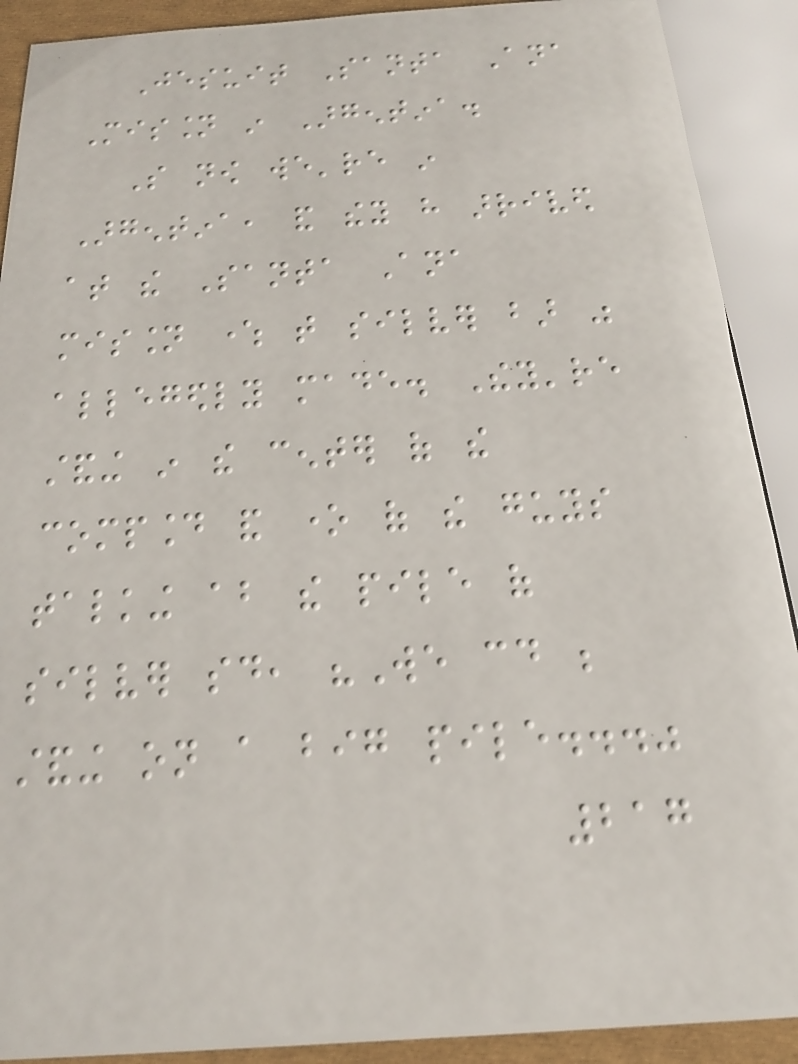Jesuit Santa Ana
Mission in Argentina.
So now we're in
Argentina, and they have arrived
at the Santa Ana
mission where that silver bar was
allegedly made. They're
standing in the center of the
compound and one of the guys
talking about the pile of
silver said, "We could be
standing on a big pile..."
217
